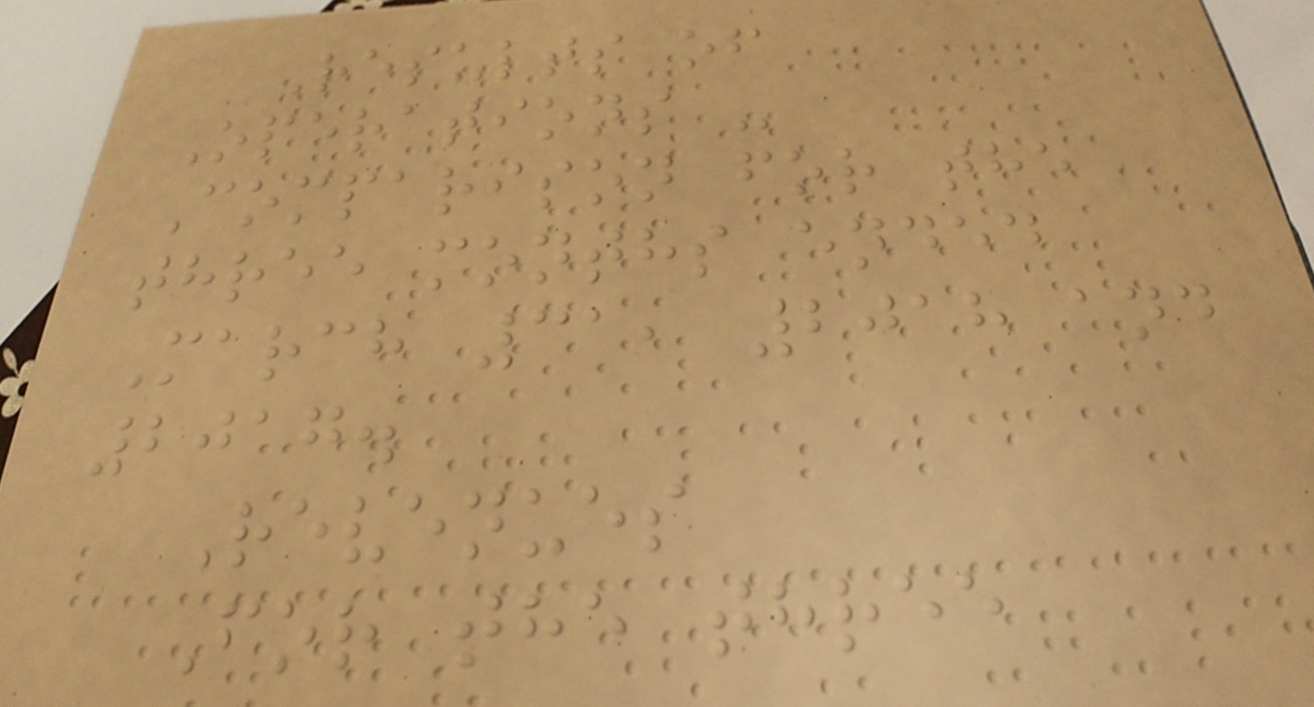Results of
Operations -
Comparison for the
three months ended
March 31, 2018 and
2017.
Revenues
For the three
